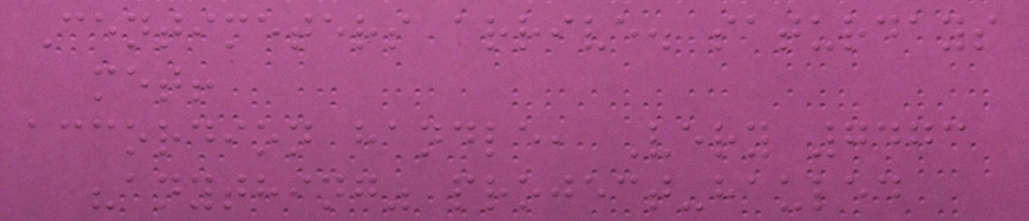Centimeters arrive. saturdays
met!
accordion handle, Very 7473
"anything" project-hauled
